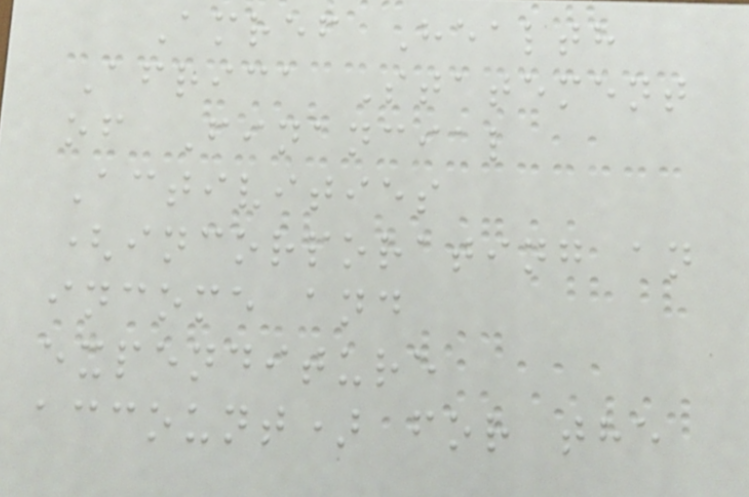Amref Health
Africa Statement
of Financial
Activities
(incorporating an
income and
expenditure
account) for the
